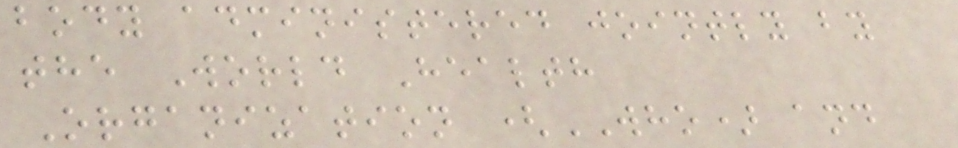body administered jointly by
the World Health
Organization (WHO) and
